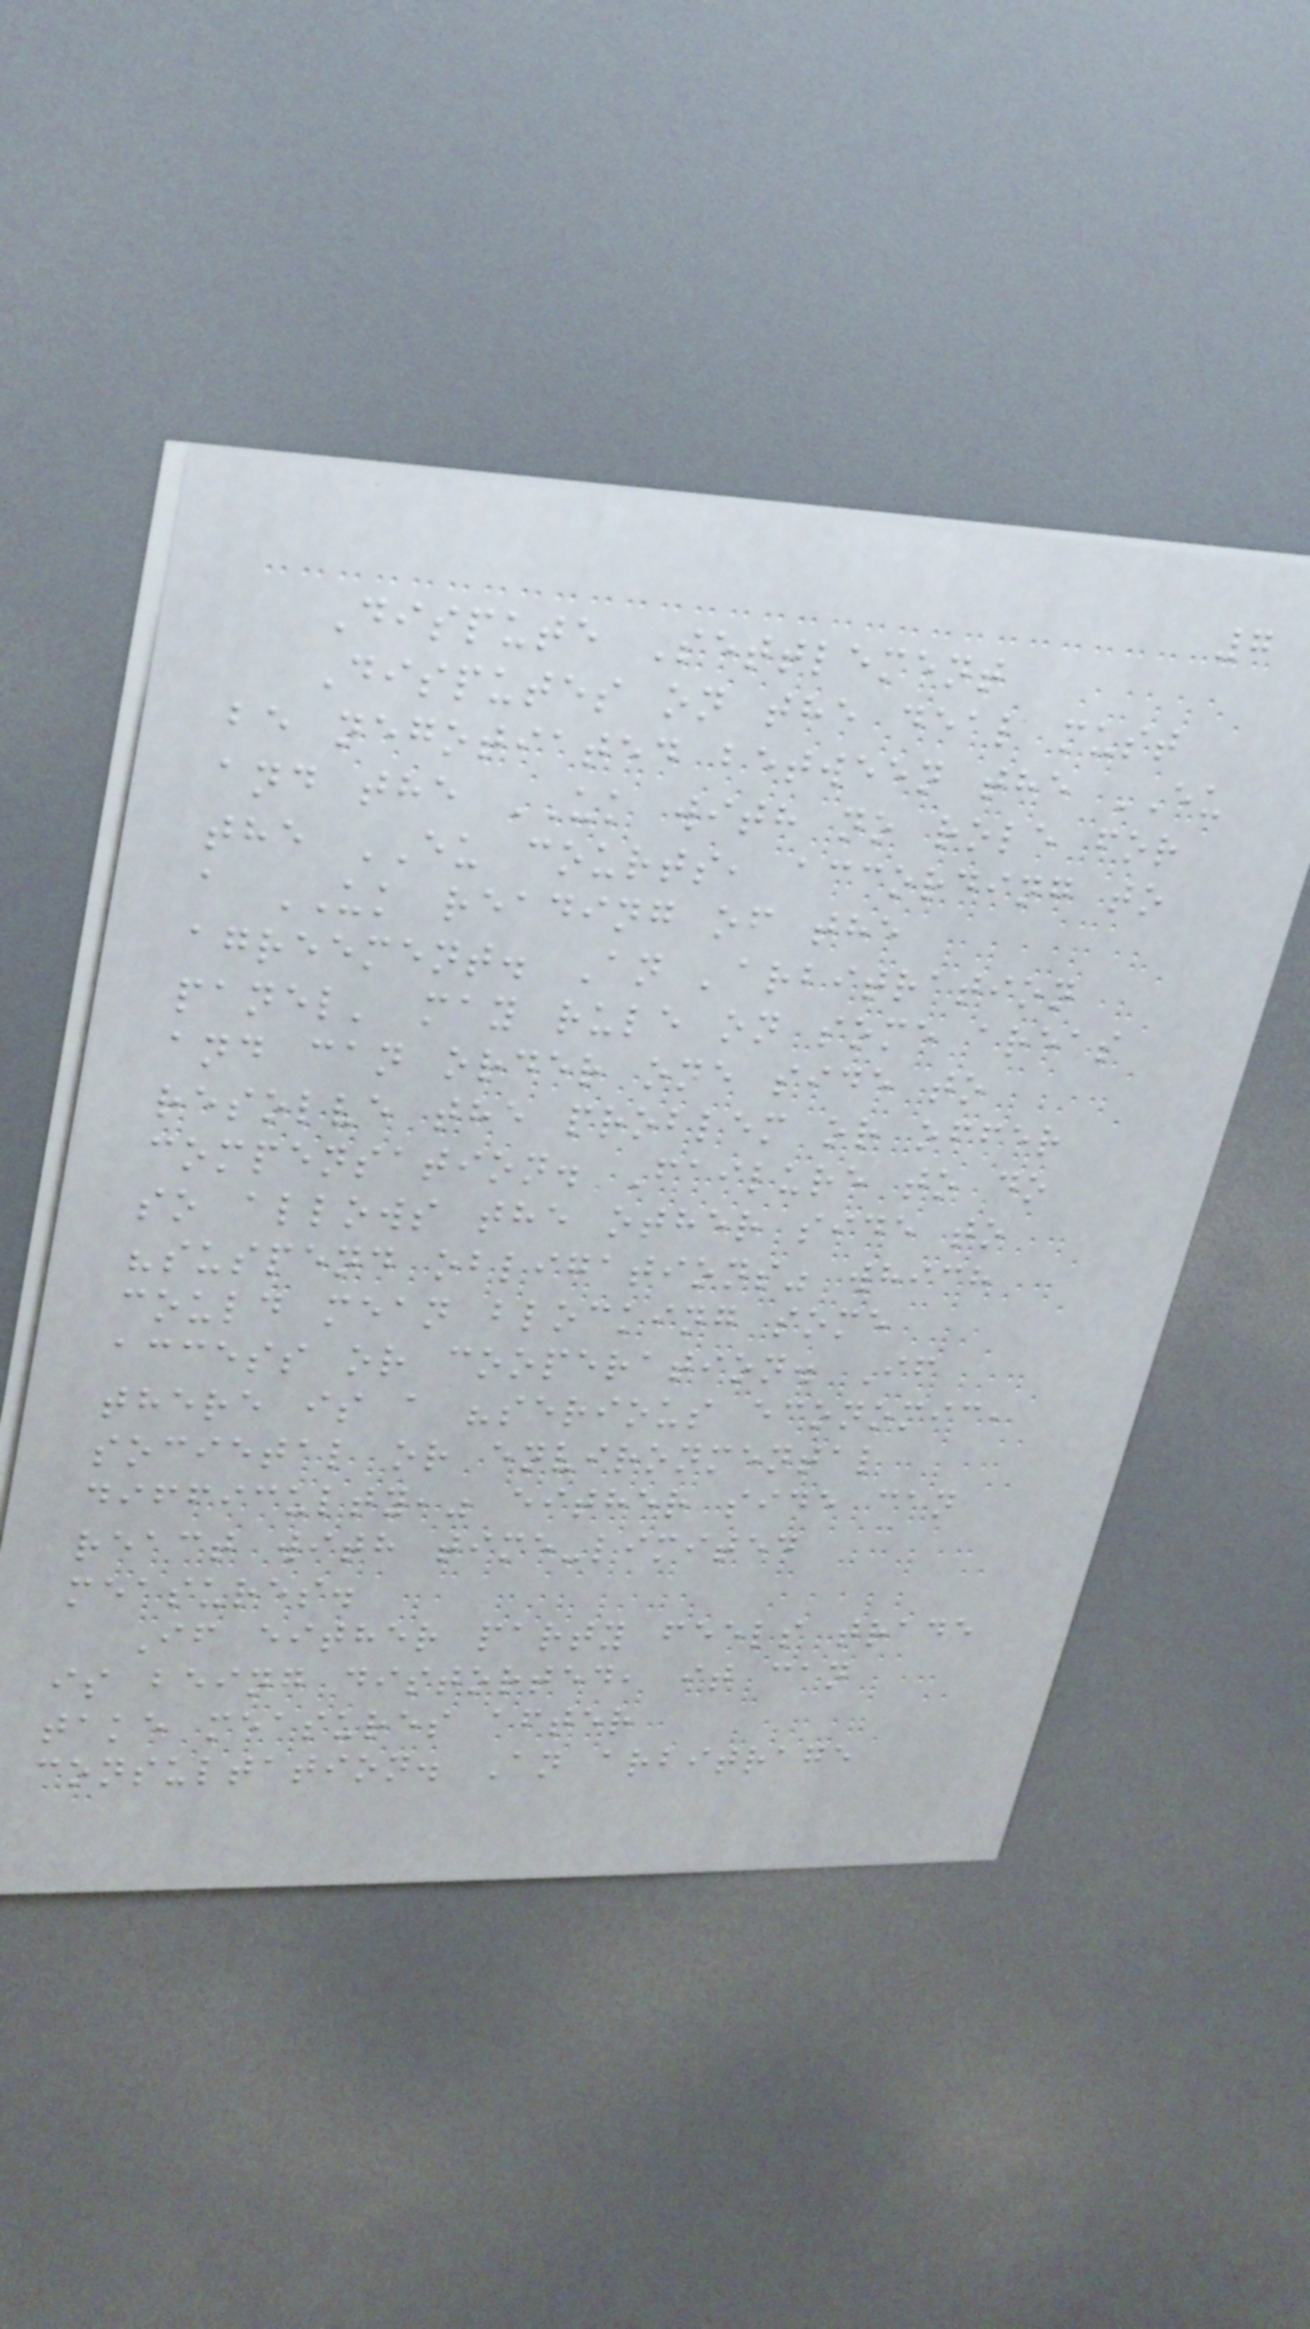7
Dispute Settlement
Disputes on the deal must
be negotiated between the EU
and the UK with no role for
the EU courts, according to
a UK reading of the
agreement. An 'arbitration
panel' may rule on some areas
and can order one side to
resolve the problem or offer
compensation. Failure to do
so allows the other side to
"suspend obligations" which
could mean blocking some
access or cooperation. If
there is a "serious economic,
societal or environmental
difficulty," either side can
react with time-limited
measures.
If either party feels trade
is being distorted, it can
take measures after
consultation. An arbitrage
